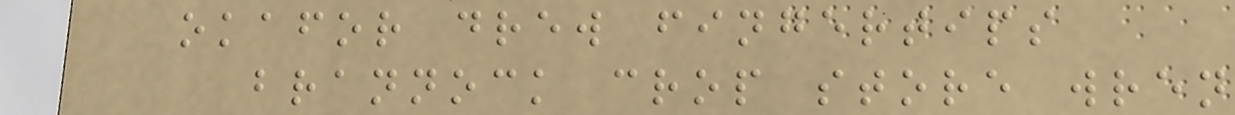okafor drew fingertips
brannock crop store wren
